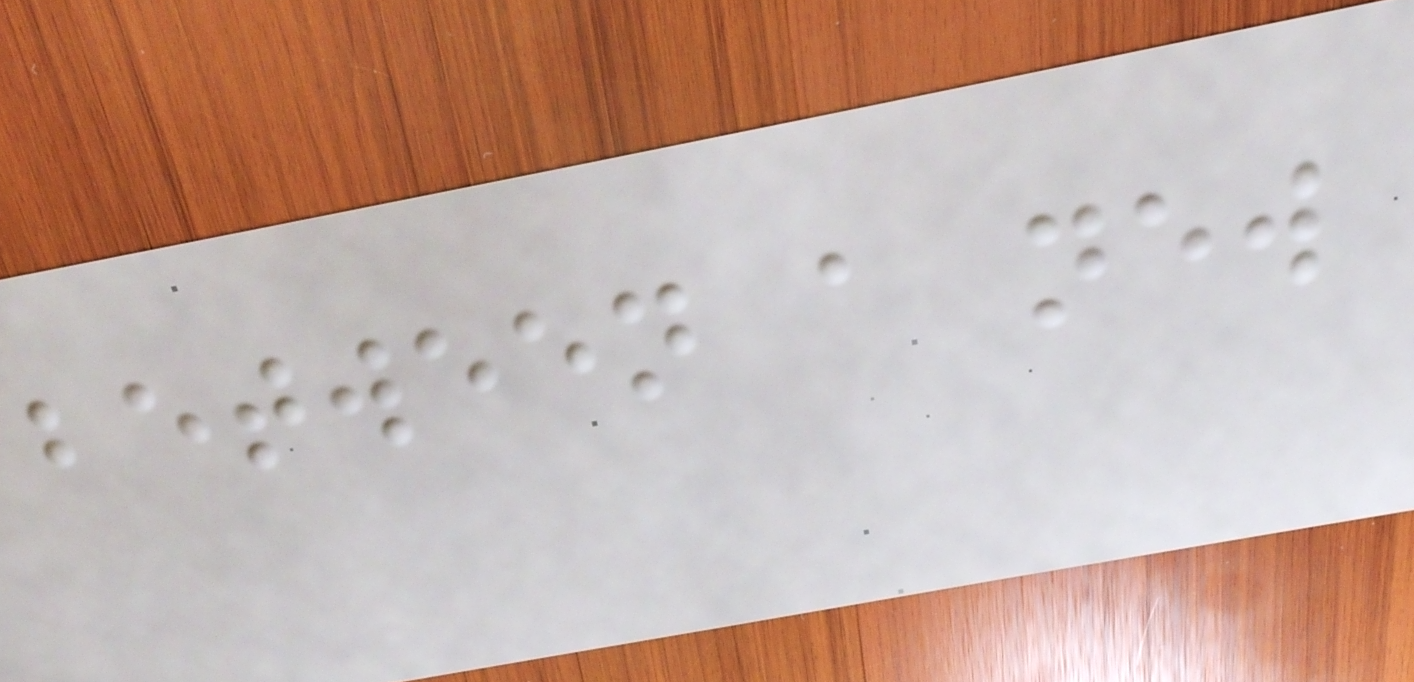between a new
